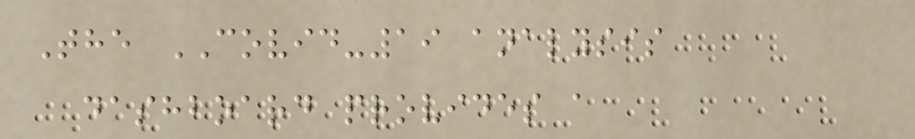The COVID-19 analysis
dashboard provides a
